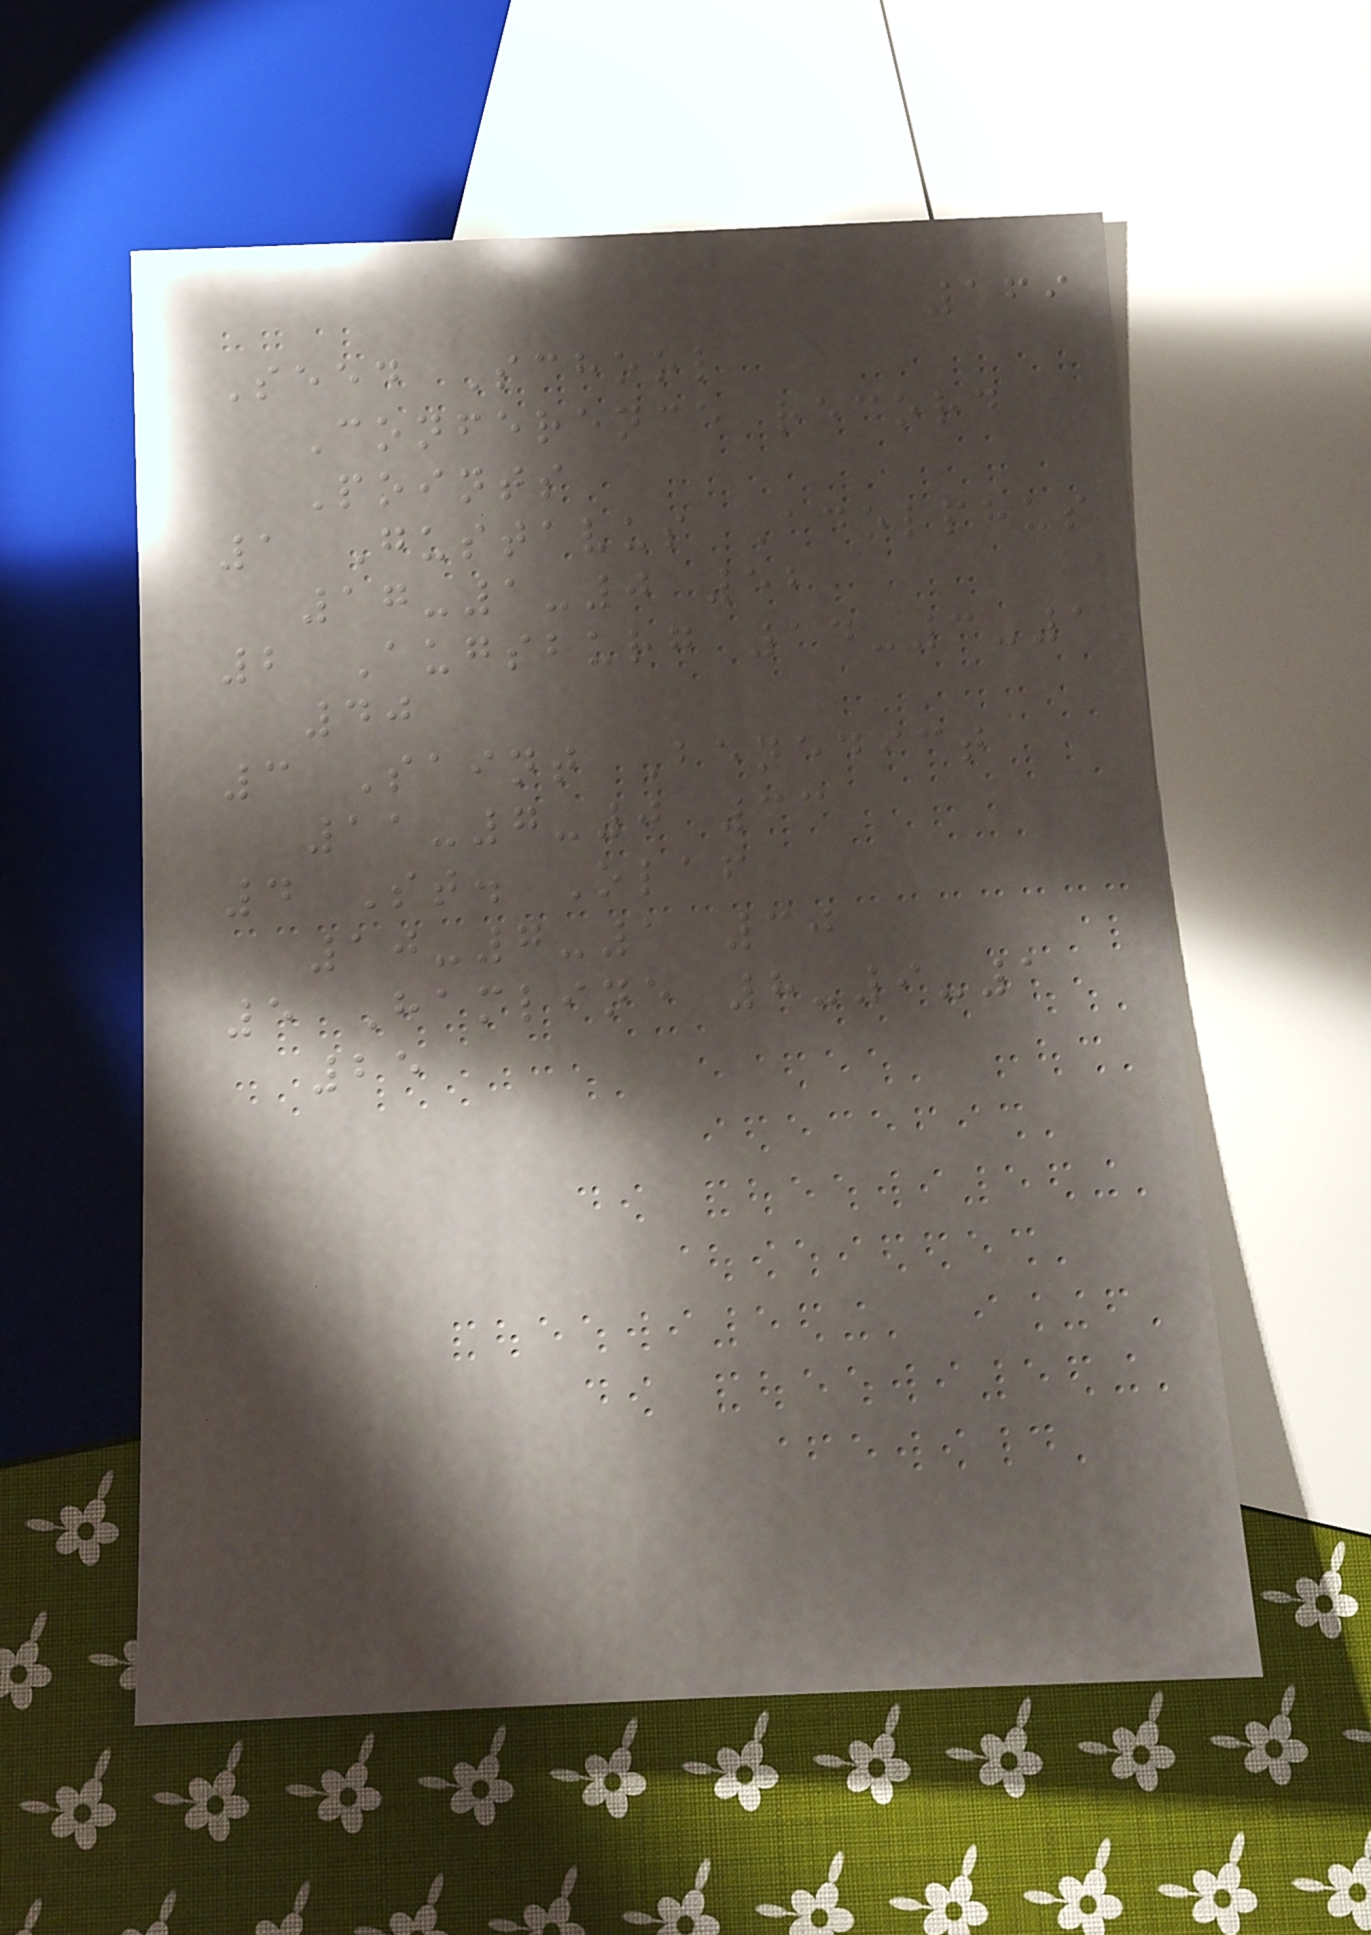169
Seed School
Conference record
Points
1 Gustavus Adolphus
17-1-0 52
2 Augsburg 14-3-1
40
3 Saint Benedict
11-7-0 33
4 St. Olaf
10-7-1 30
5 Hamline 8-9-1
25
